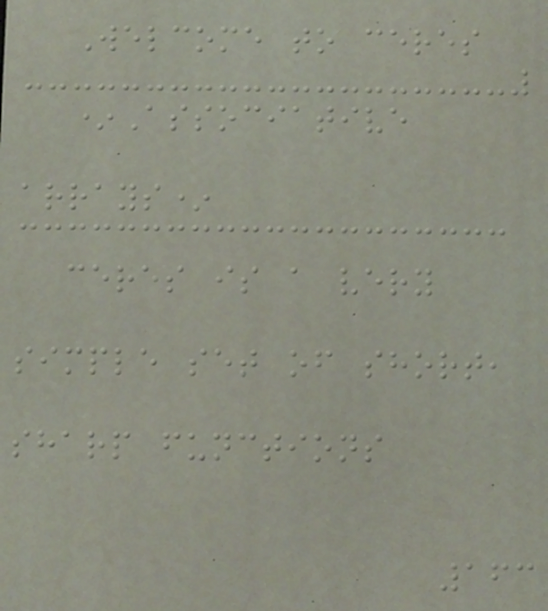Welcome to ceres
*Associative
arrays*
ceres is a very
simple set of short,
sharp functions
163
